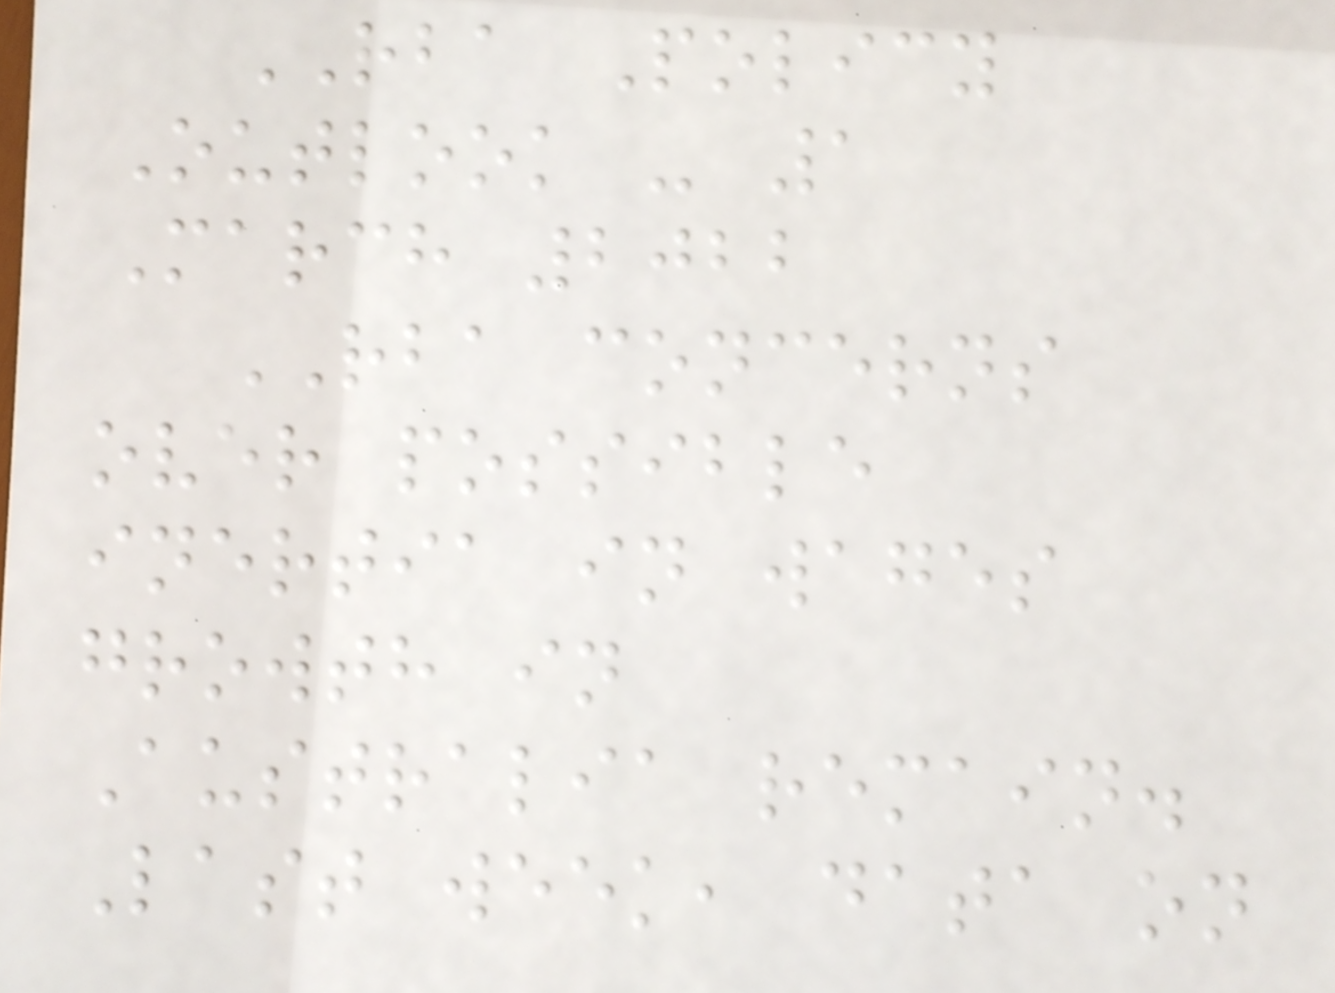RBA Policy
Outlook - 1
March 2022
RBA concerns
over possible
inertia in wages
growth in
Australia remain.
Last week, data on
